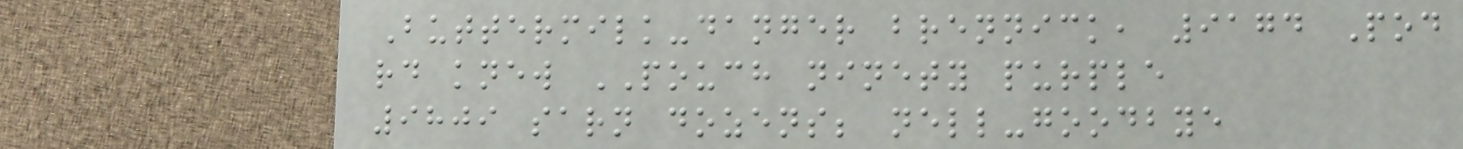Buttermilk-danger brennick, 9174 Pod
rd knew POUCH ninety purple
9809 sarn dozens; nell-goodbye
